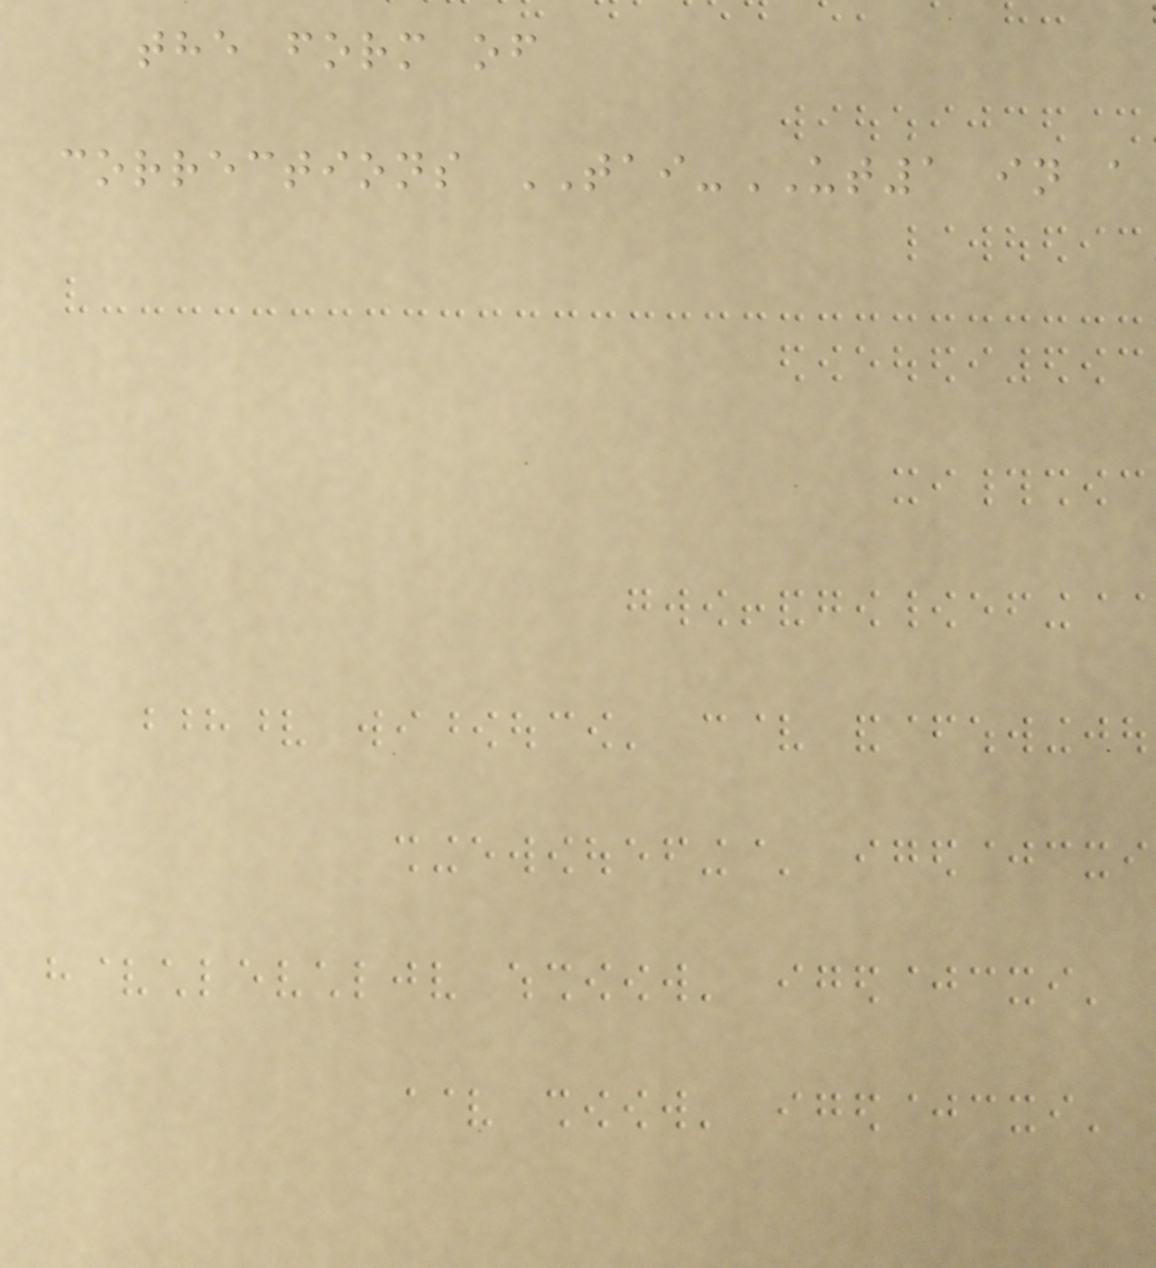the form of
corrections TAI-UT1 in a
